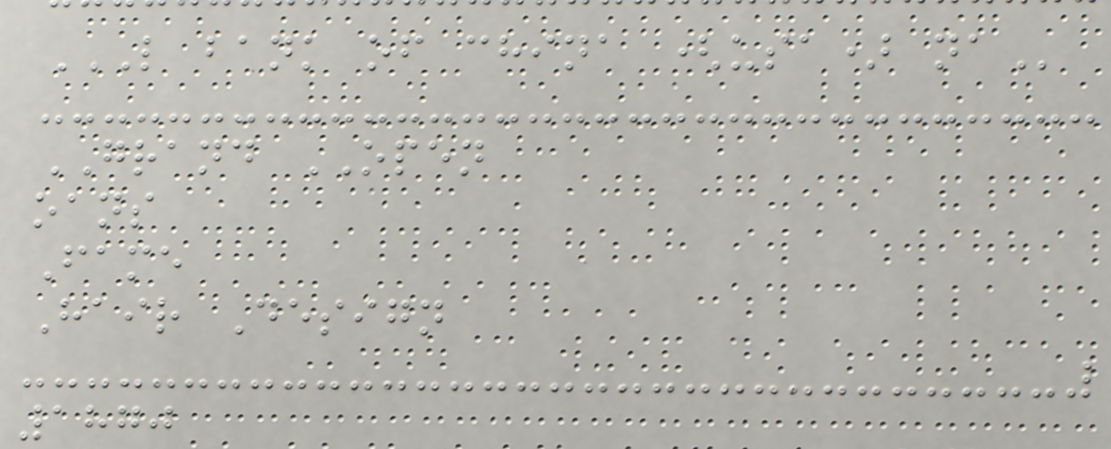L BANK OF CHINA (USA) NA
GRAND OPEN
oans
Fame
Hair Design
1870
